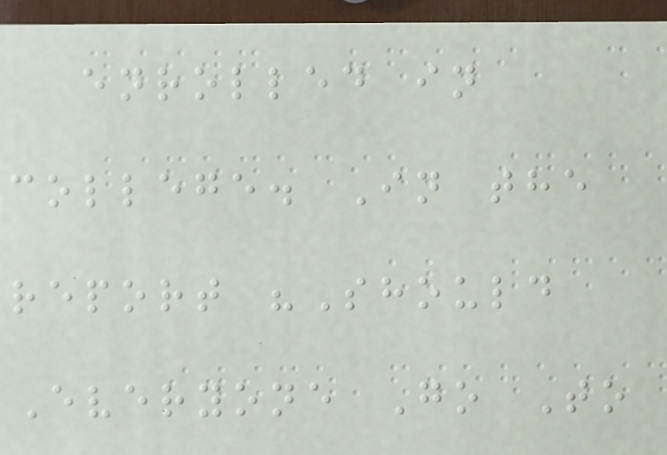enrolled in
college. In the
report "Should
Everyone Go To
